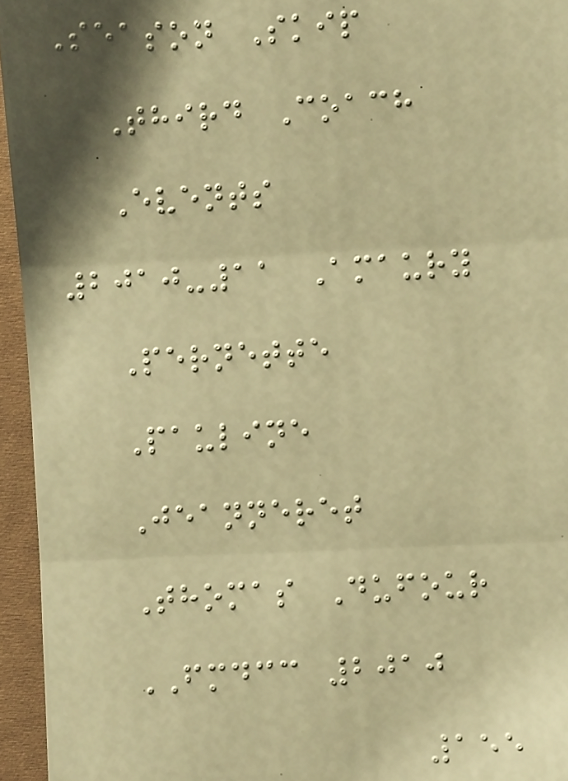Season Skip
Third Coach
Events
2010-11 Amaury
Pernette
Pauline
Jeanneret
Thomas Dufour
FMDCC 2010
155
